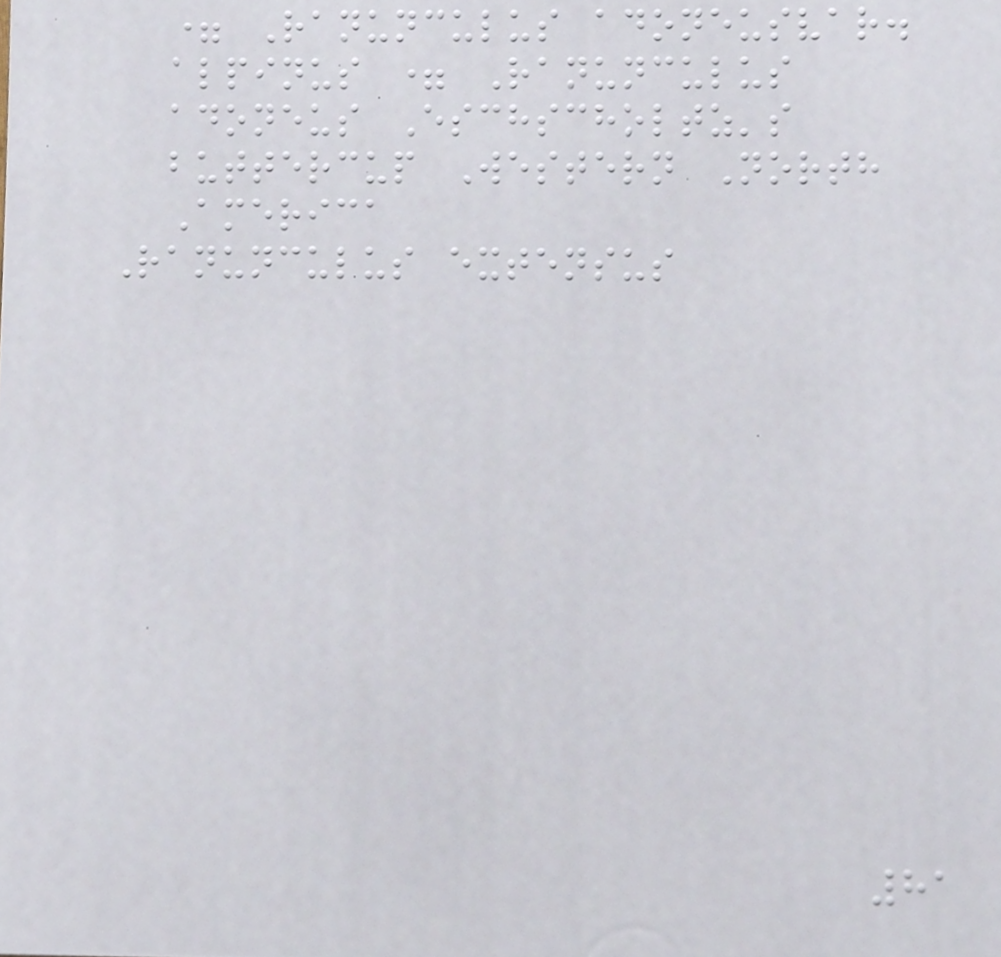= Ranunculus adoneusvar.
alpinus = Ranunculus
adoneus Eschscholtz's
buttercup Western North
America
Ranunculus extensus
81
